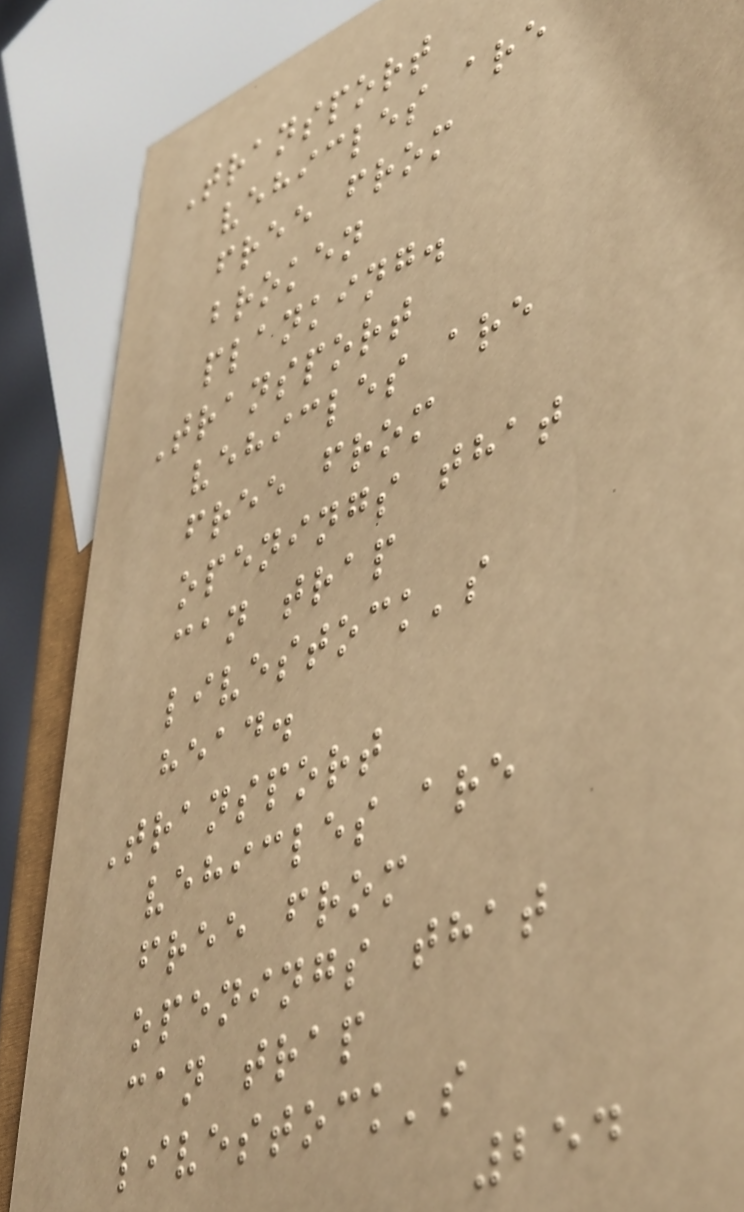Transport
vehicles are
free from
broken
planking.
Transport
vehicles are
free from
openings that
can trap
livestock's
head.
Transport
vehicles are
free from
openings that
can trap
livestock's
254
